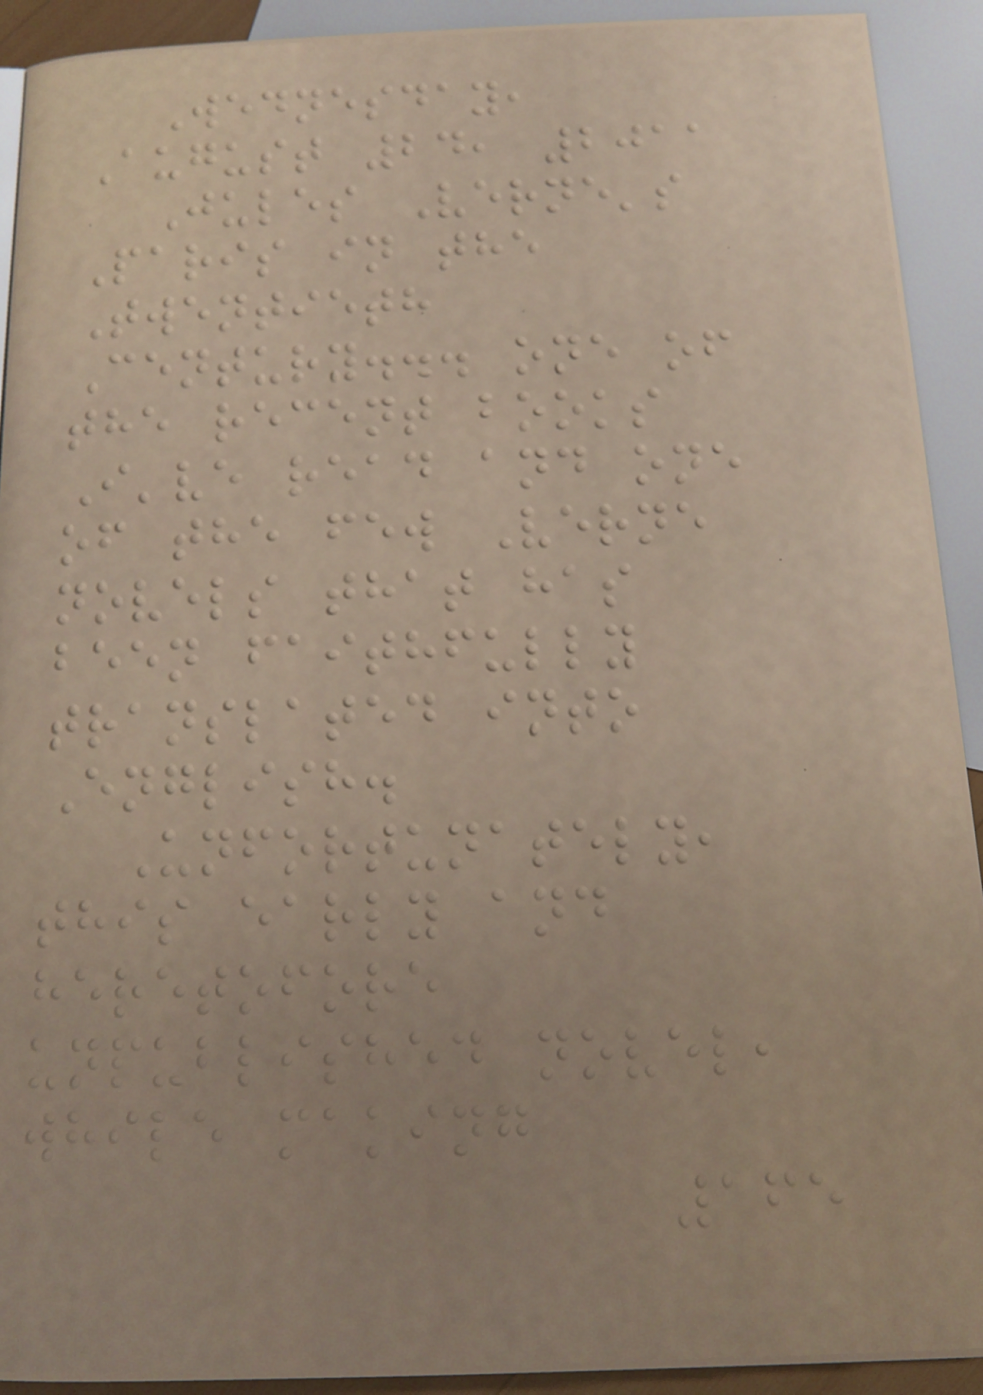Wednesday,
August 24, 2011
Jules Verne's
Paris in the
Twentieth
Century... one of
the recent books
I've read and one
of the few Verne
novels that has
been faithfully
translated into
English.
Unfortunately,
this early and
heretofore
unpublished novel,
while making
165
